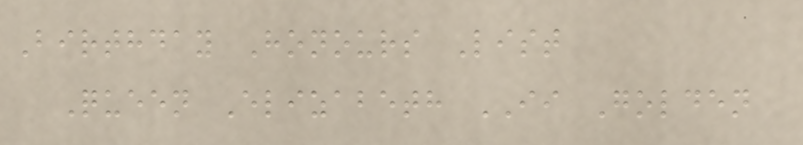Birthday Honours List
Queen Elizabeth II Golden
